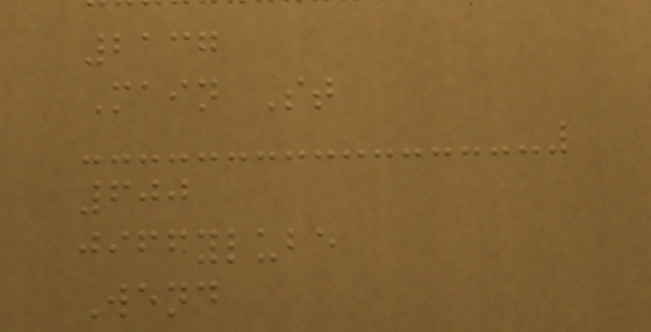2137
Main St
600
jiffylube
Wend
